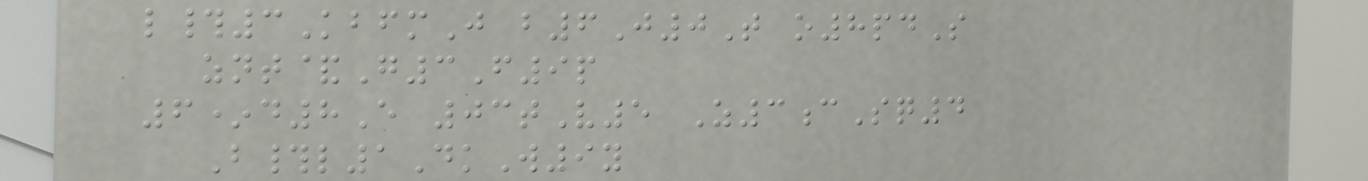l#3KbfmJ b6J0T o8pdS
znt&G3F9p
6*d8E 03tV5 Z3cSq4
B#l1DkW9y
